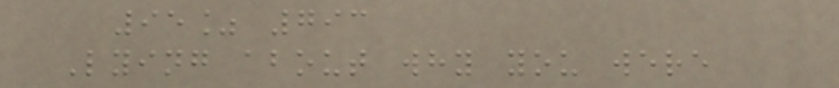95% 793
Lying about why you were
